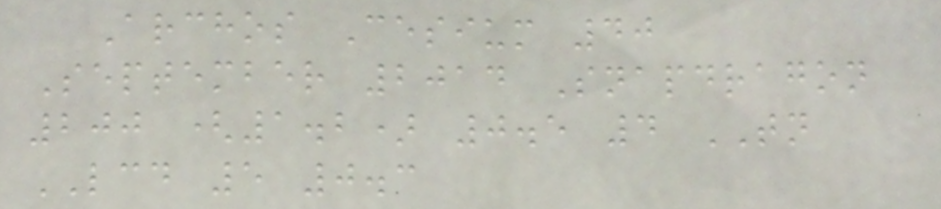Archos Cesium 40
September 2014 Snapdragon
200 (1.2) 0.5 4 TN
LCD 5 0.3
